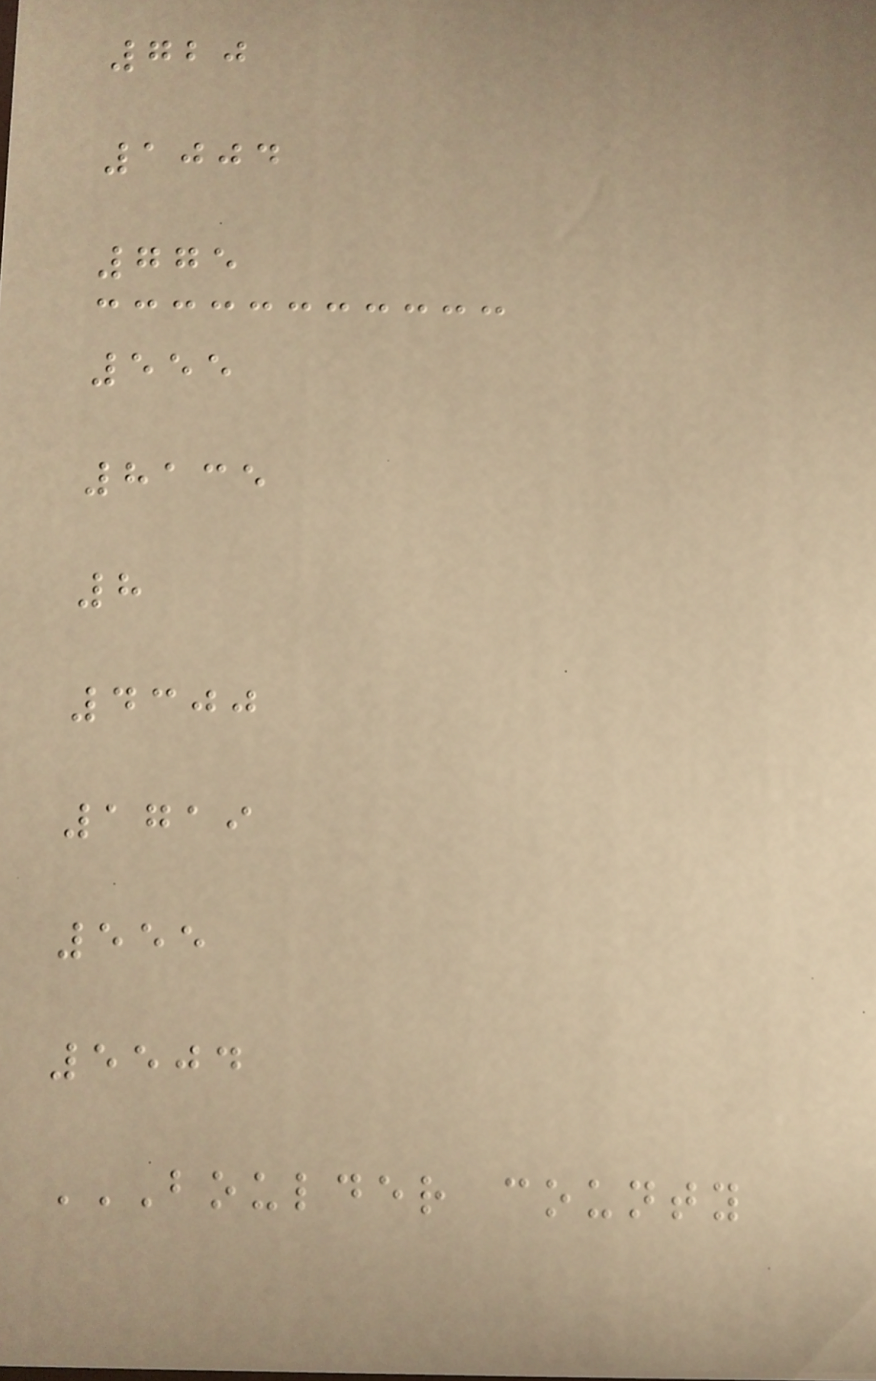720
1004
775
555
8135
8
4300
1719
555
5504
BOULDER COUNTY
